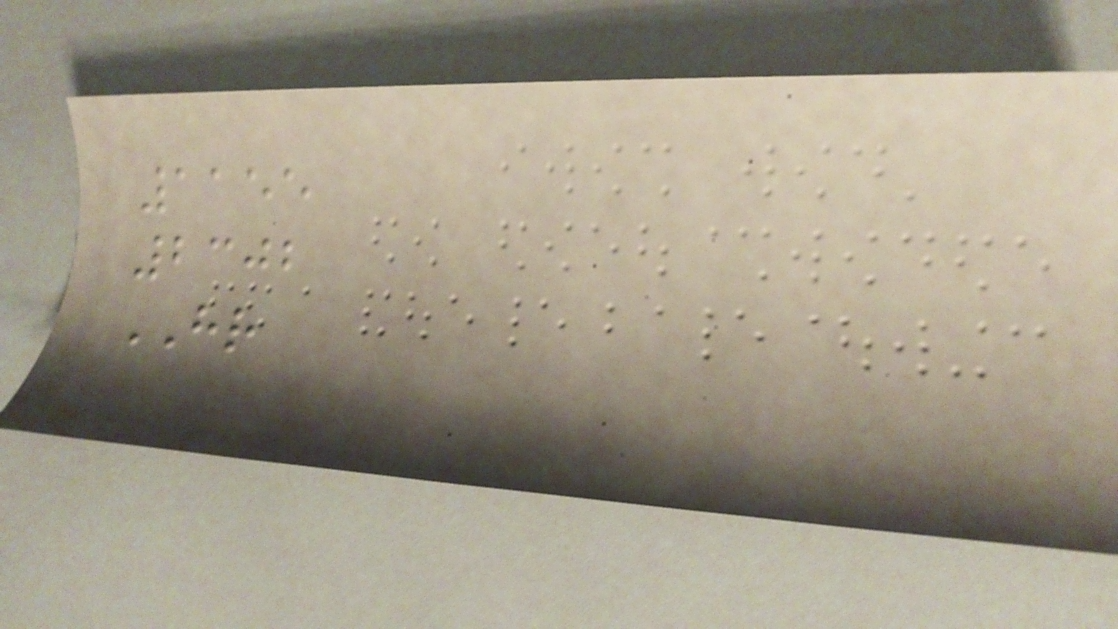1155
2302
HR
